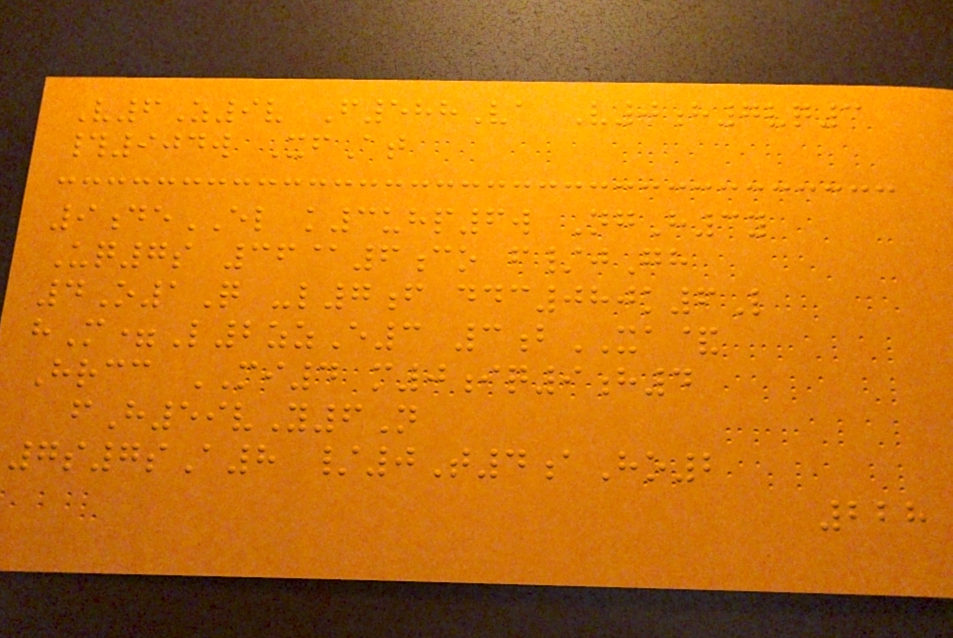V6Z9v F588Va V0h7vq3
#904w XfAt
9deEL k3uhp6w NgH3y
Uq7s 36@6co f/jGh
4O1Q -l7f ddc080k6L
hM=L2zzE3 3bXA&
Hrcc MI4 m0iq9h4
fH59vY6N
7s7sA8 /0T4aHo2
228
